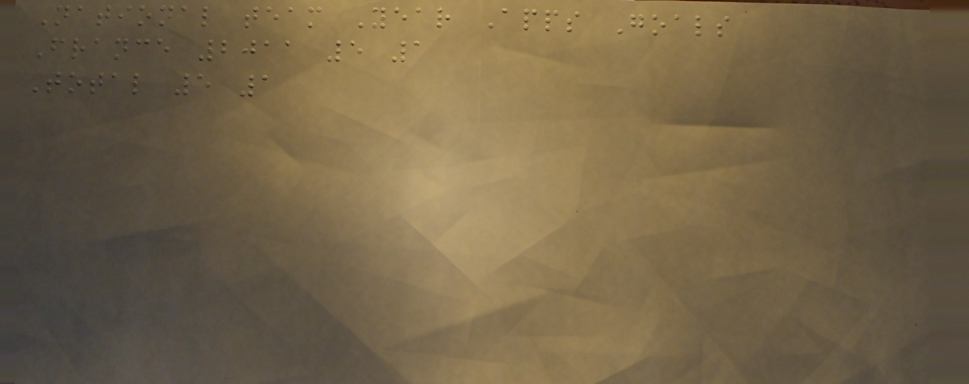National team Year Apps Goals
France 2011 5 1
Total 5 1
